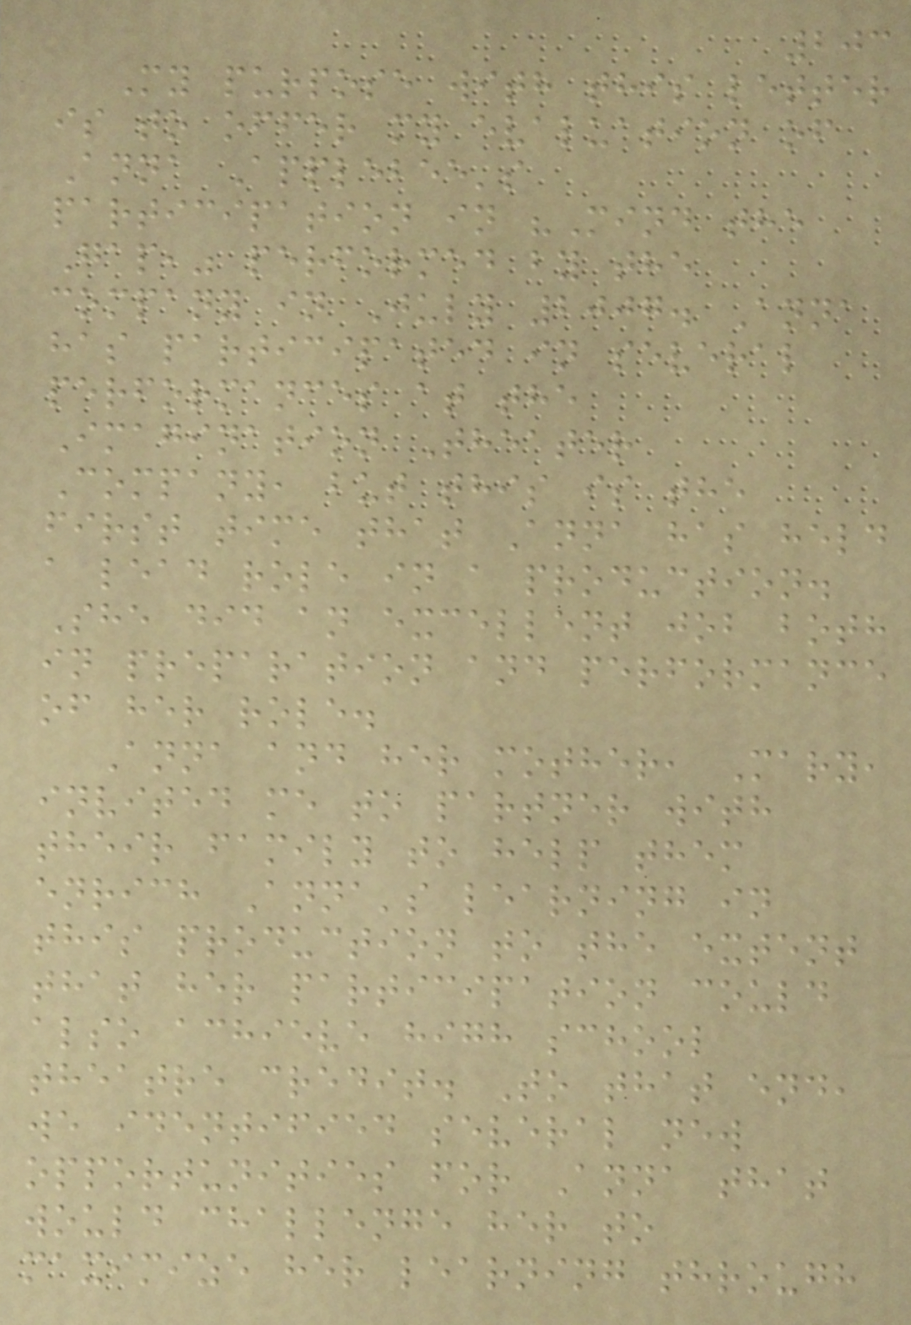203
My purpose with this letter
is to offer my evaluation of
Anna Applebee's
participation in "Mind the
Gap," performed by the
company in July 2007. Anna
has participated in several
performances at the
Imagination Theater
Company, but this is the
first time that Anna has held
a lead role in a production.
She did an excellent job both
in preparation and performance
of her role.
Anna and her mother, Mary,
invited me to partner with
their family to help them
enrich Anna's learning in
this production to the extent
that her participation could
also achieve high school
theatre credit. To that end,
we identified several new
opportunities for Anna that
would challenge her to
maximize her learning through
